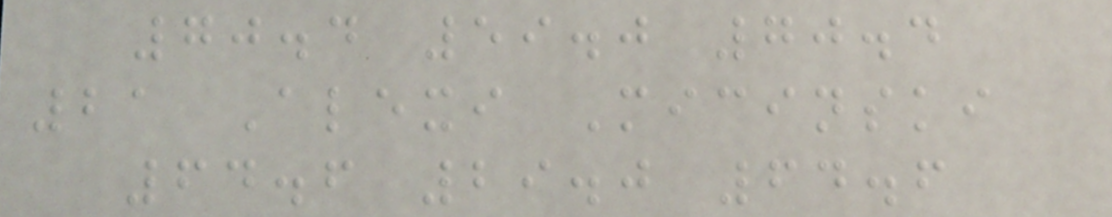70.4 59.0 70.4
21 Alexi Micinski
64.6 29.0 64.6
